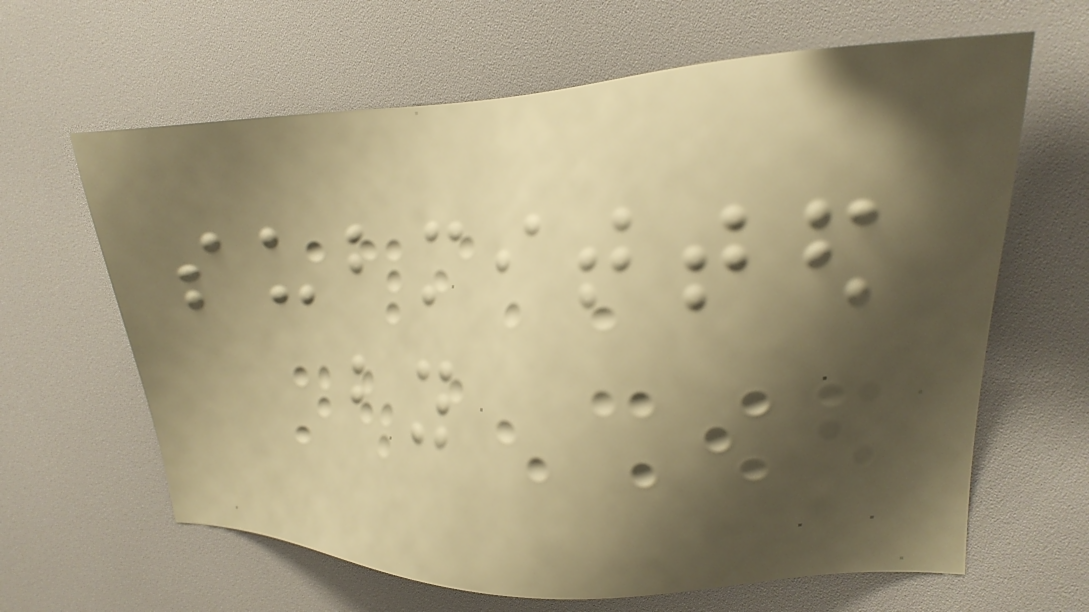submitted
by
